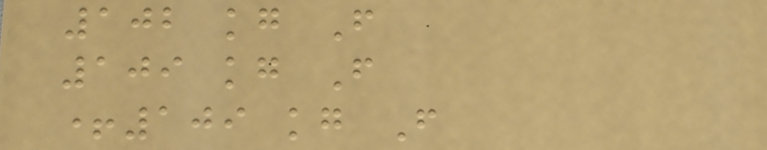102 kg F
109 kg F
+109 kg F
